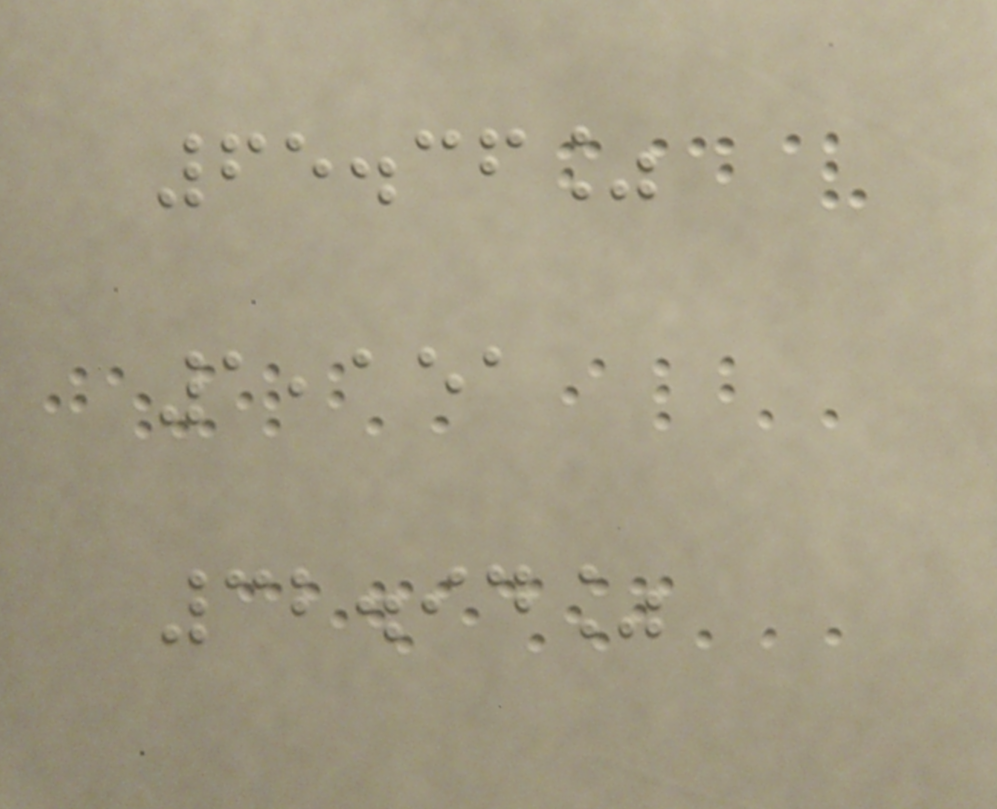65.36%
1,151
32.94%
